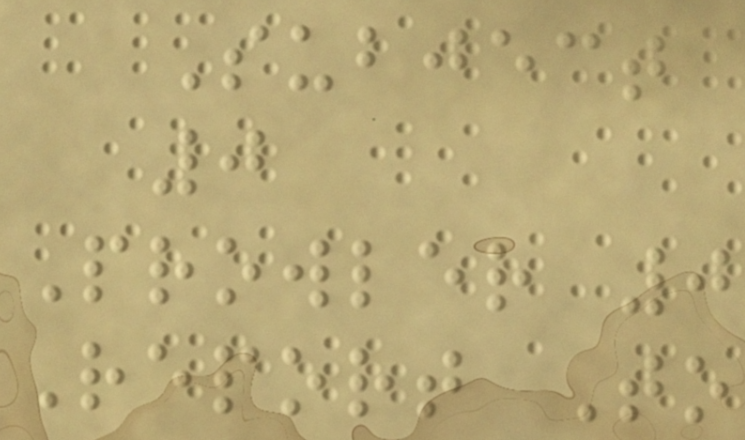Subject
0
Prowler 0
Report To
